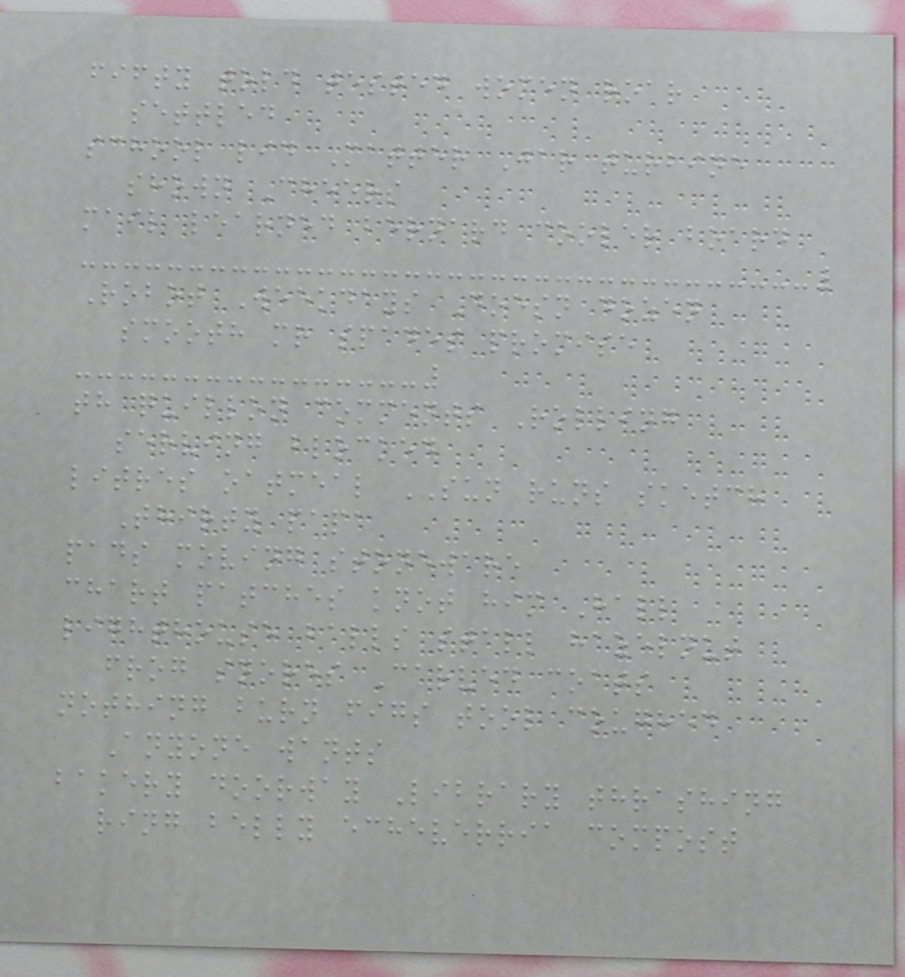fifty told tested women roar
settled
school lid Matter Jar turbine
shown Cheers
mail learned bernard cooler board
Robot Weekdays Doesn dozen
smooth mr spades promise
th quillon comments Rolling
serving blocked
litres oatmeal SUN runs sketch
Thirty papa
pads moving stoneware
chart patches knot him Hall
lighthouse balls stall hazelnut
frog snores Carved coats
nothing burn figs tool coughed
Anyone wants
bakery doorway Library thrashing
ring belly echeverria compost
